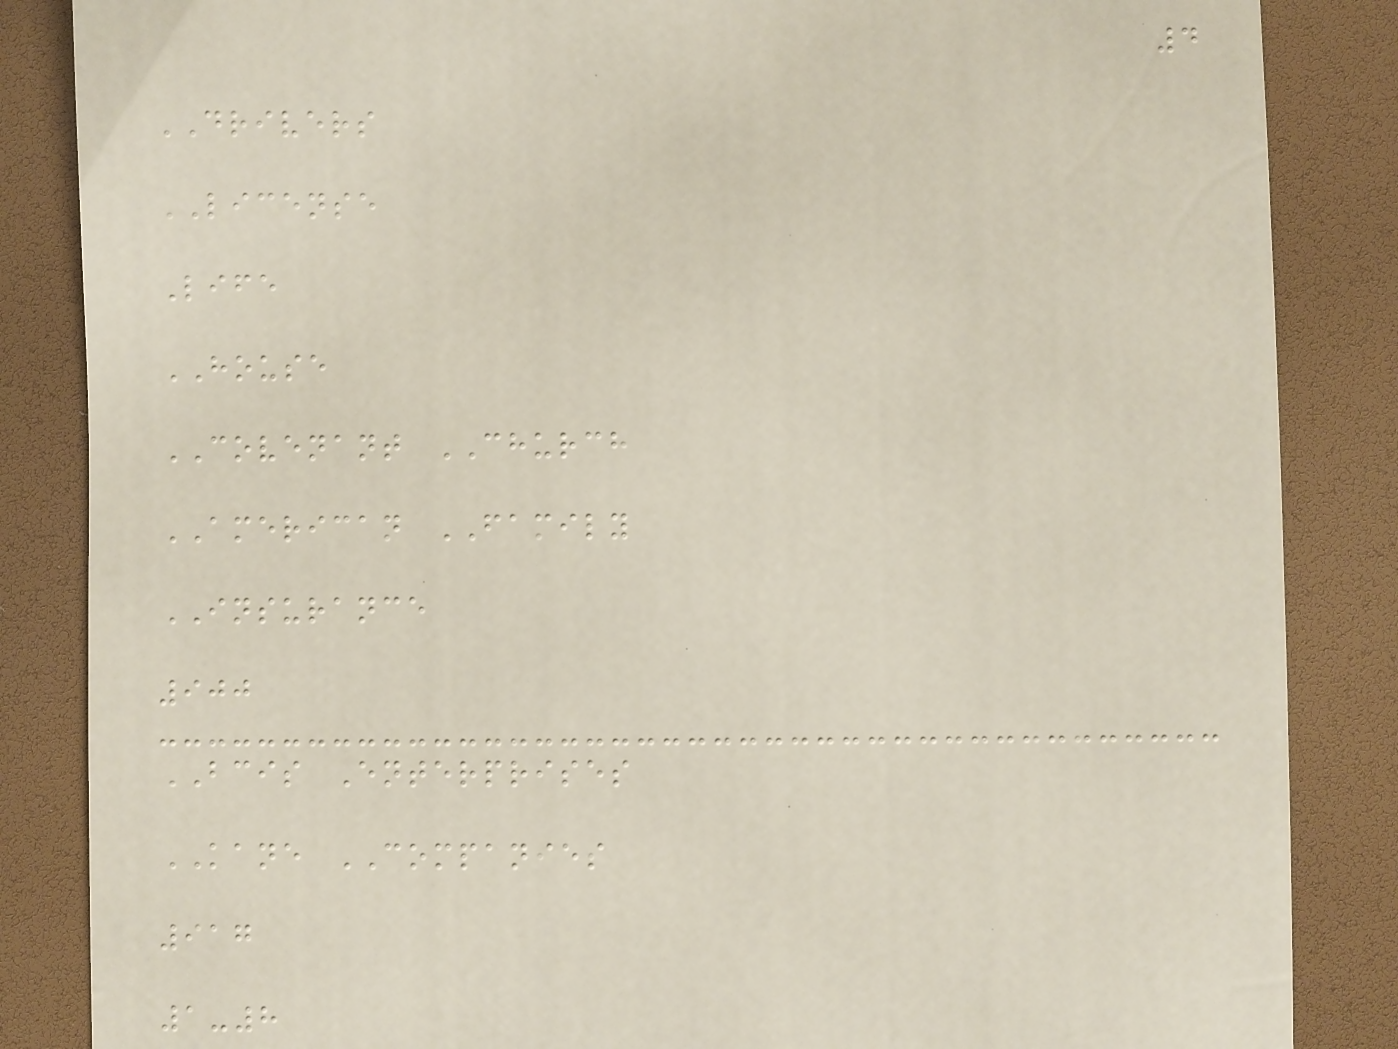4
DRIVERS
LICENSE
Life
HOUSE
COVENANT CHURCH
AMERICAN FAMILY
INSURANCE
900
BCIS Enterprises
KANE COMPANIES
917
1-8
